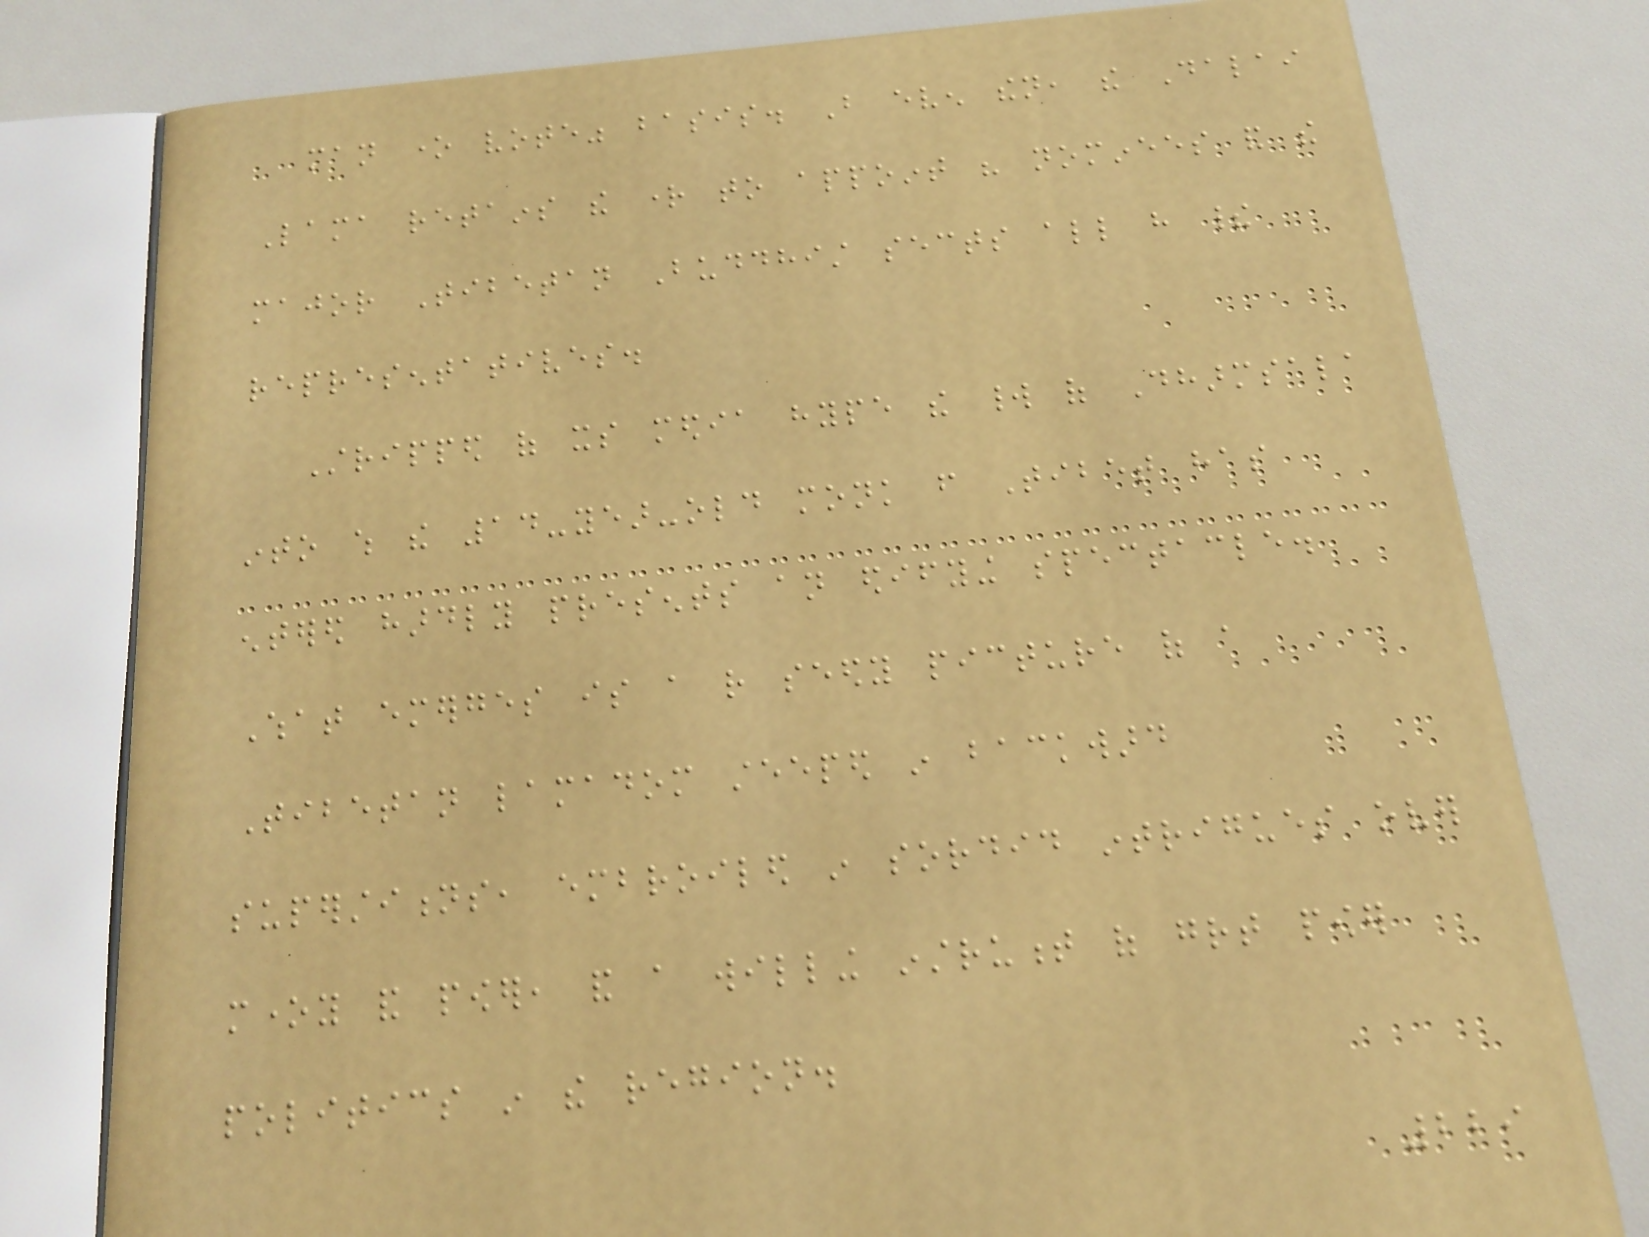man one vote" basis. But even then, the Dalai
Lama retains the right to appoint his nominees and the
major Tibetan Buddhist sects all have their
representatives.
Stripped of its media hype the world of Dharmsala
into which the 14-year-old monk from Tibet has
entered hardly presents an edifying spectacle.
What emerges is a rather seedy picture of a
Tibetan lamadom steeped in backward
superstitions, embroiled in sordid intrigues over
money and power, and a willing instrument of great power
politics in the region.
229
